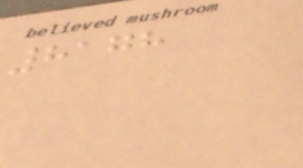8178
